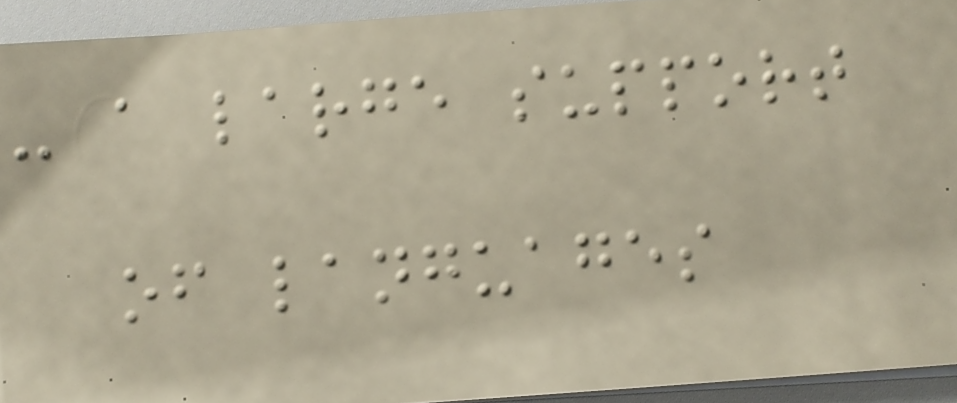- a large support
of languages
